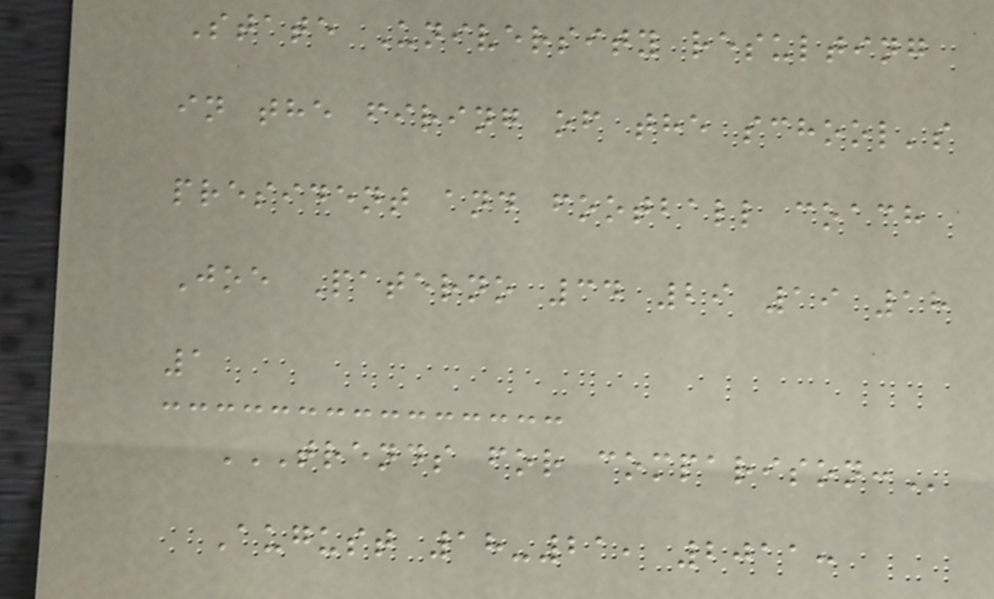State University resulting
in the firing of the school's
president and football coach
Joe Paterno 34 29 19 18
1
TRENDS FOR COMPARISON:
August 18-21, 2011:
